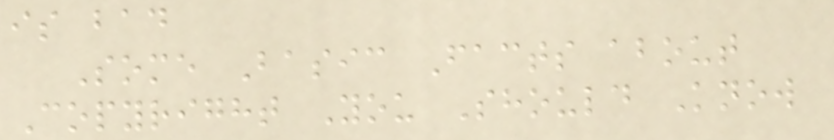is bad
Some Basic Facts about
Copyright You Should Know
